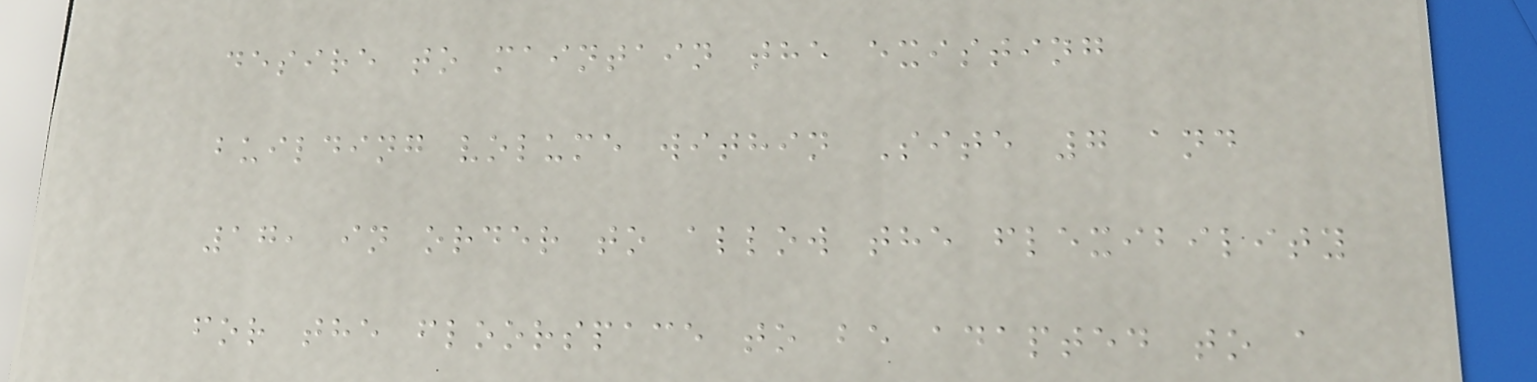desire to maintain the existing
building volume within Site 7 and
17, in order to allow the flexibility
for the floorspace to be adapted to a
